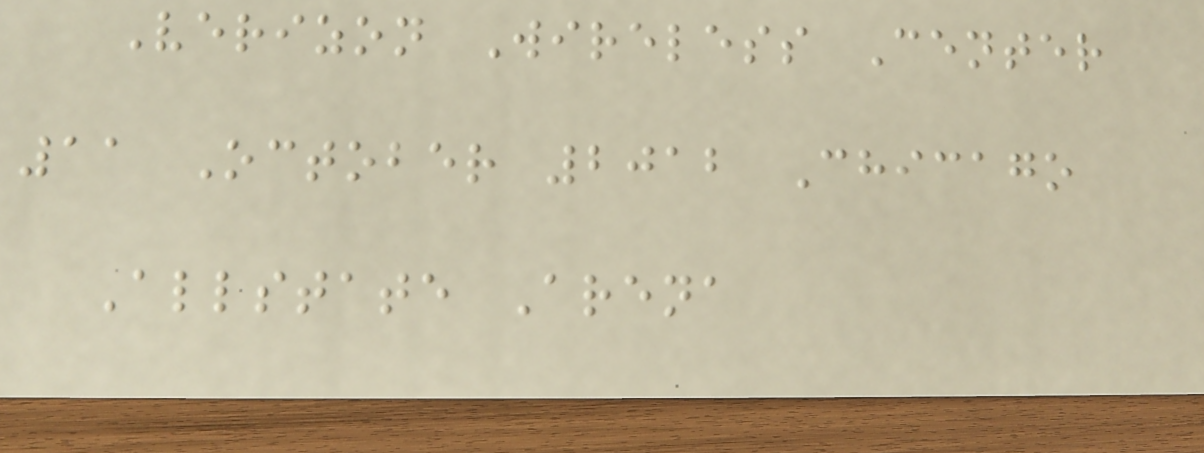Verizon Wireless Center
11 October 2012 Chicago
Allstate Arena
